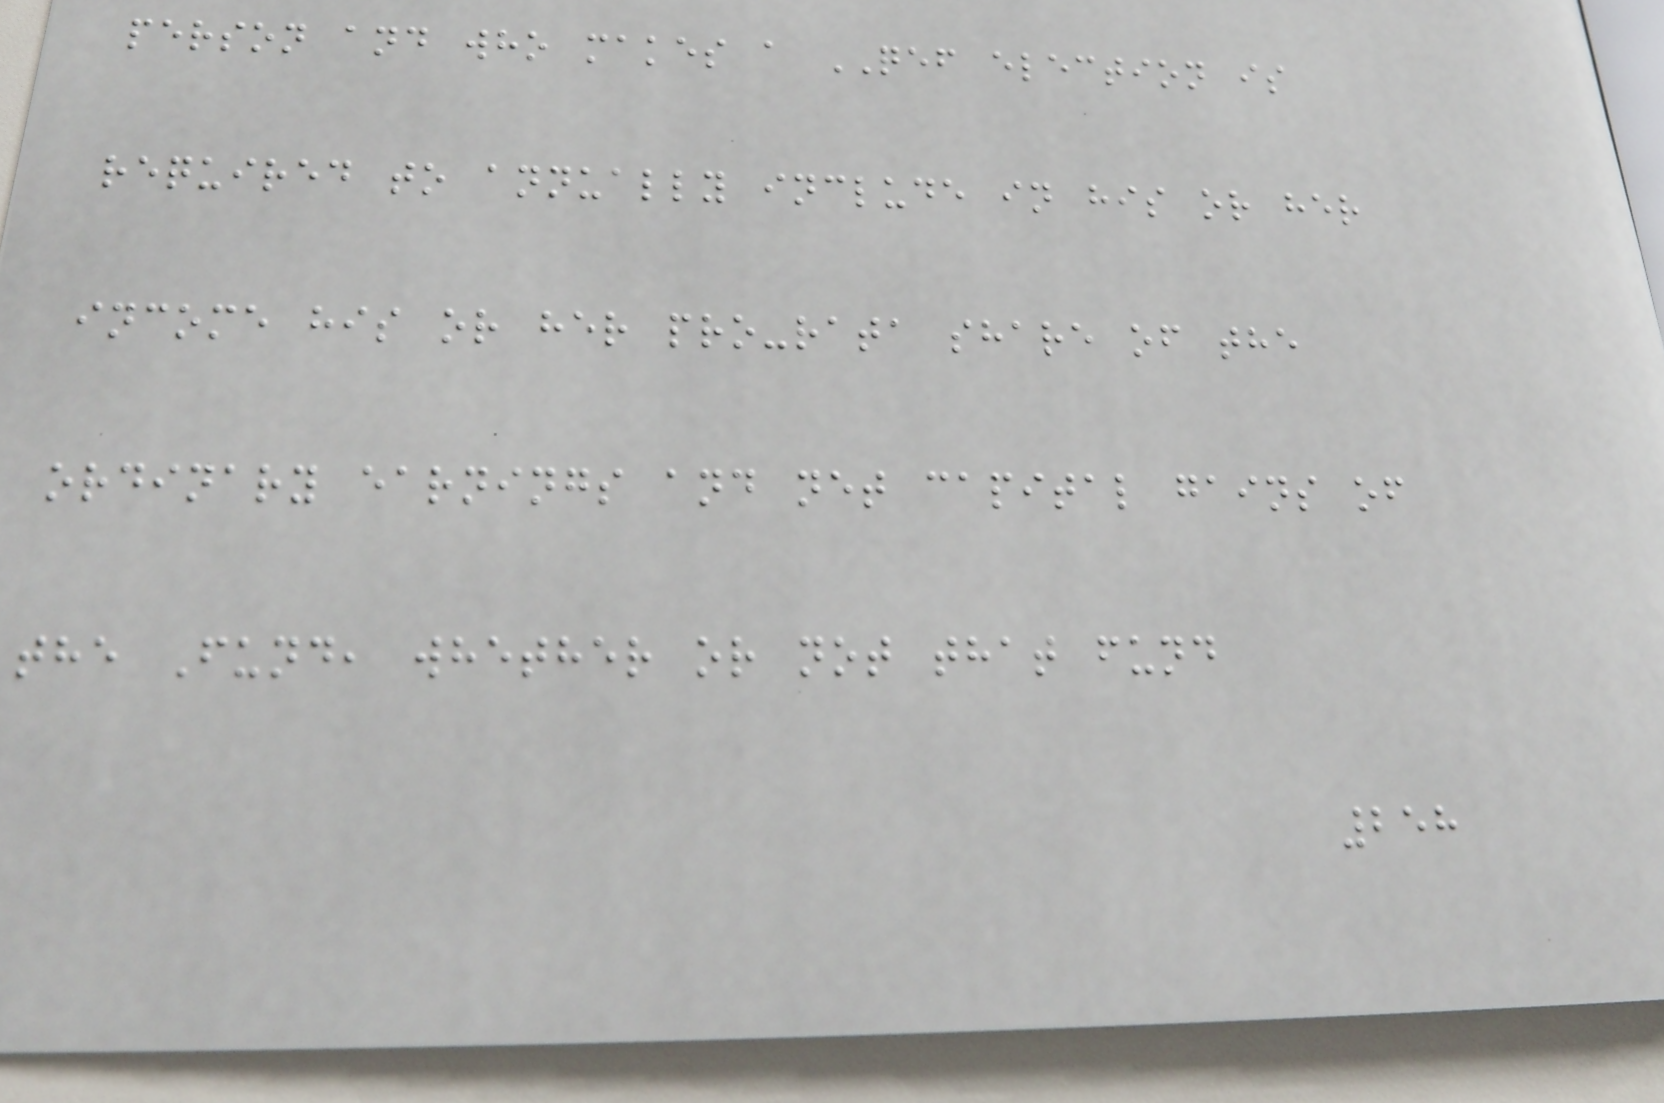person and who makes a QEF election is
required to annually include in his or her
income his or her pro-rata share of the
ordinary earnings and net capital gains of
the Fund, whether or not that fund
258
